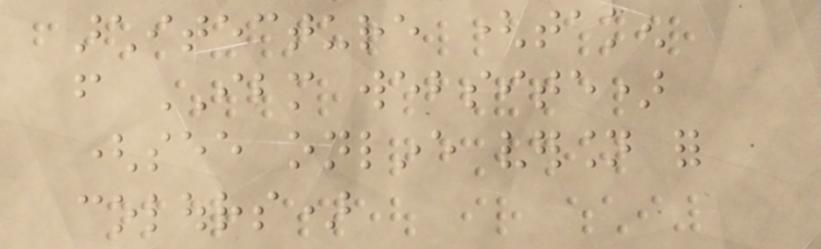architecture (taken
from IBM website)
(see online version for
colours)
